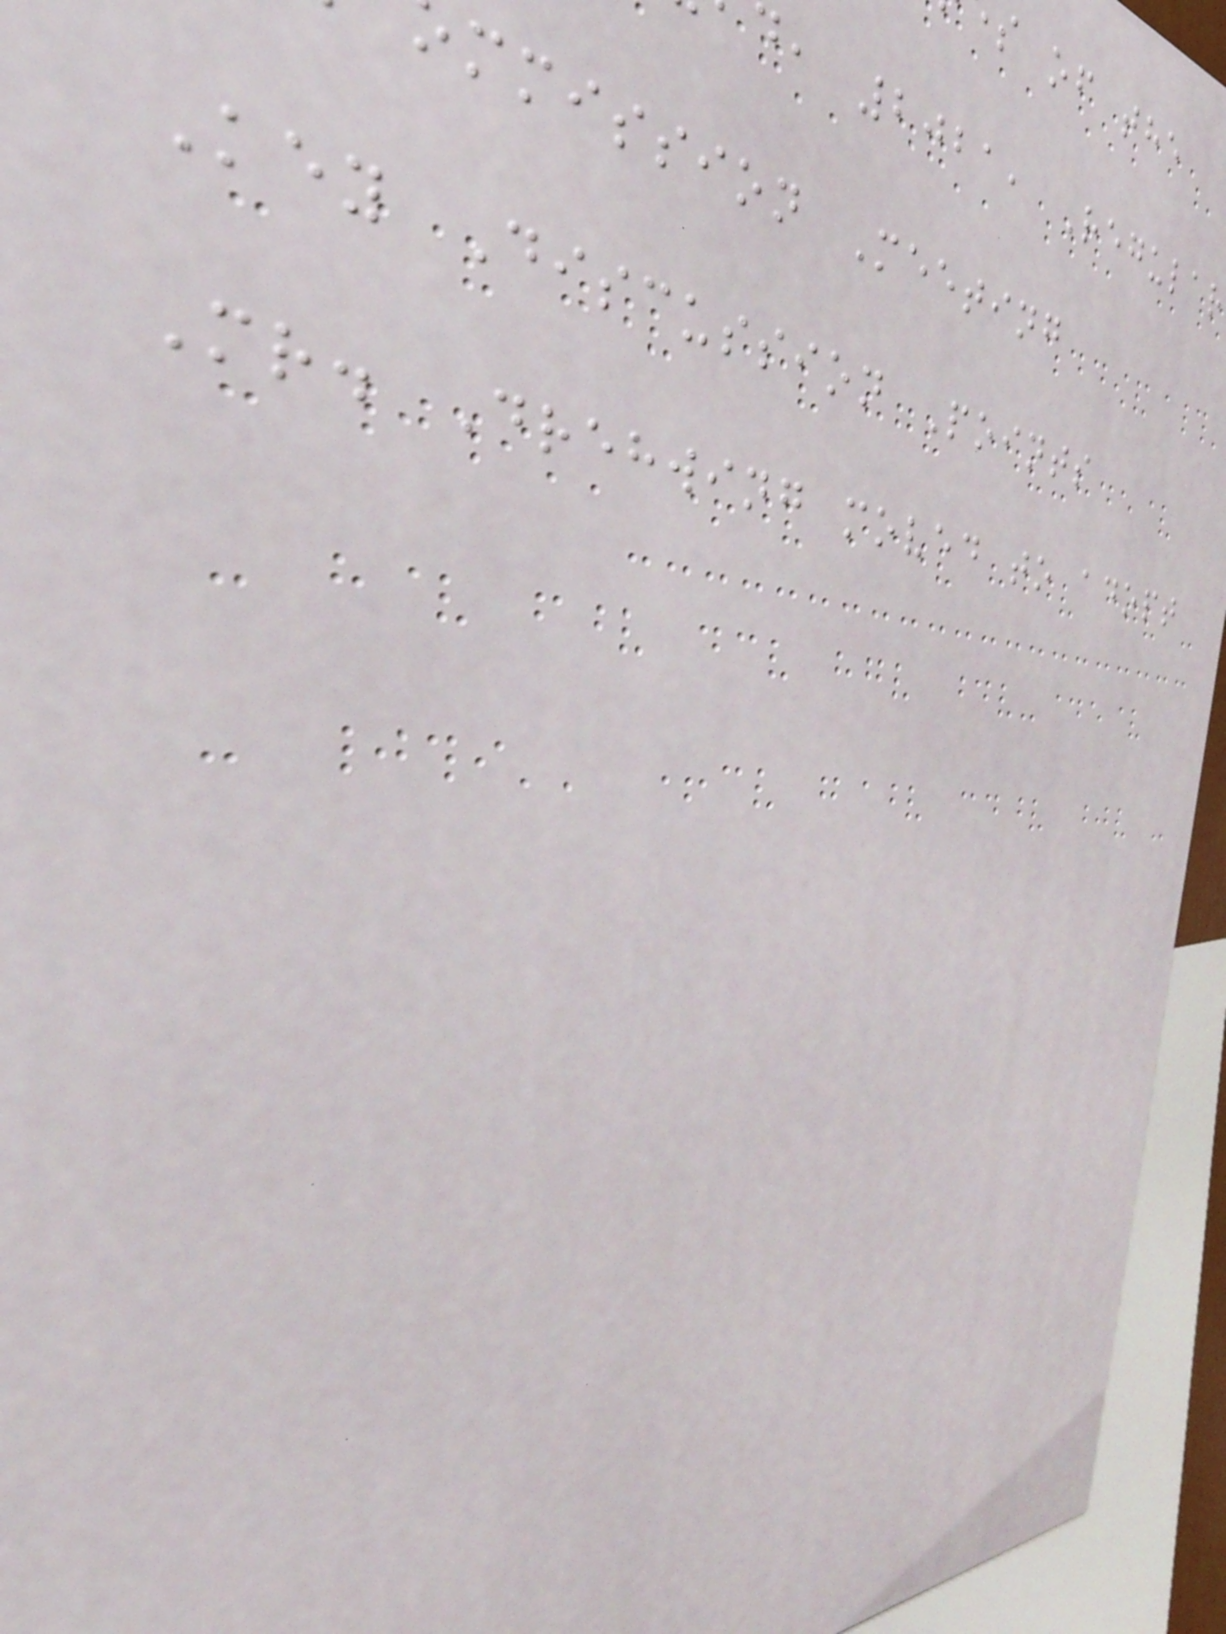s of the
d, 2021, Regular
mmission Meeting
Key Discussion Points
Mr. Drehwing moved to adopt
